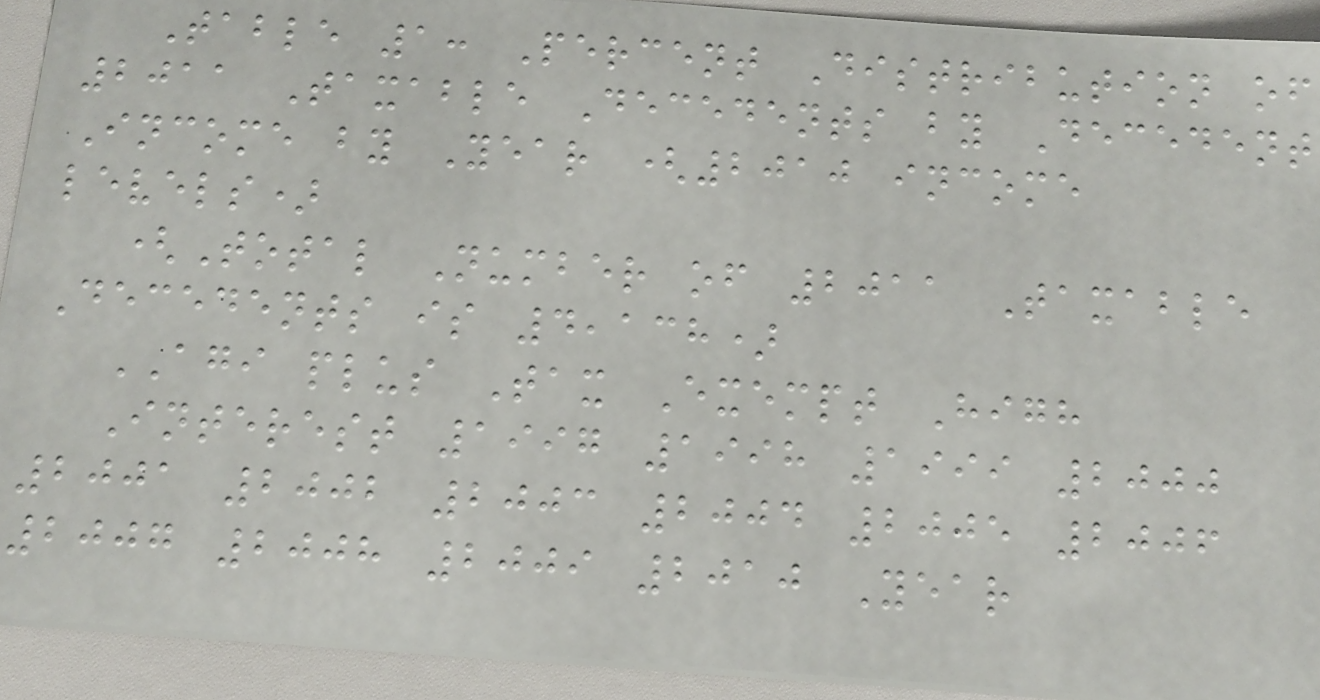Table 1: Percent Distribution of
2011 Taxable Decedents by Decedent
Income by Year (2010 income
levels)
(Total Number of 2011 Taxable
Decedents is 4,138)
AGI plus Tax Exempt High
Interest 1997 1998 1999 2000
2001 2002 2003 2004 2005 2006
2007 2008 2009 2010 Year
